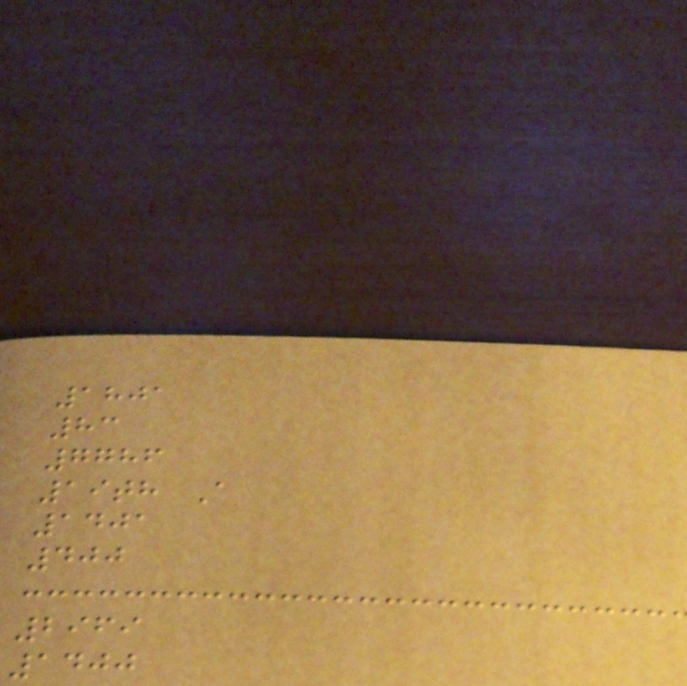1801
83
7786
19th A
1401
400
2969
1400
